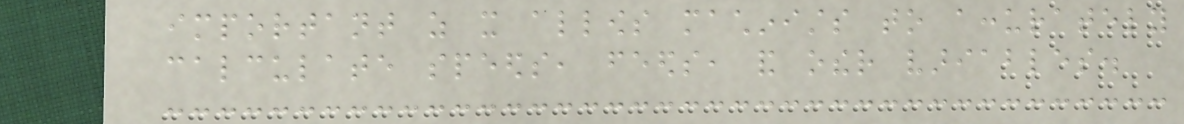important as it allows machinists to accurately
calculate speeds, feeds, and other variables.
